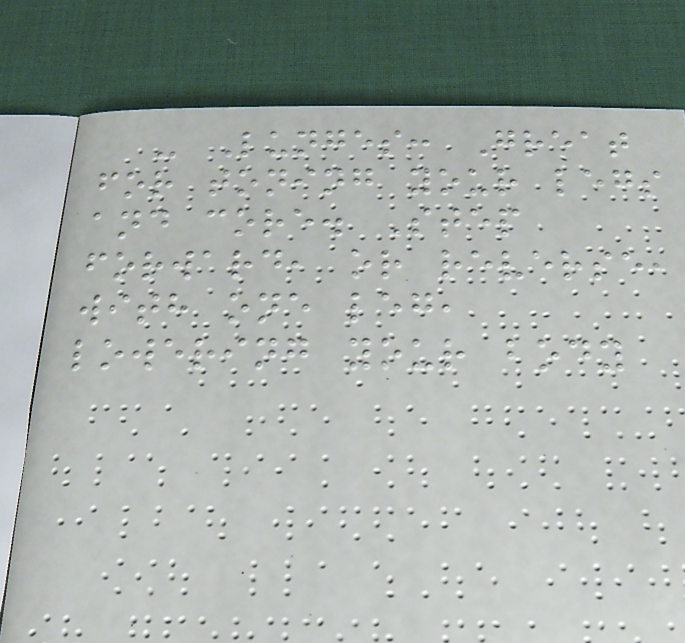- Lunges: Great
for toning your legs
and core. Step
forward, or reverse,
with one leg,
lowering your body
